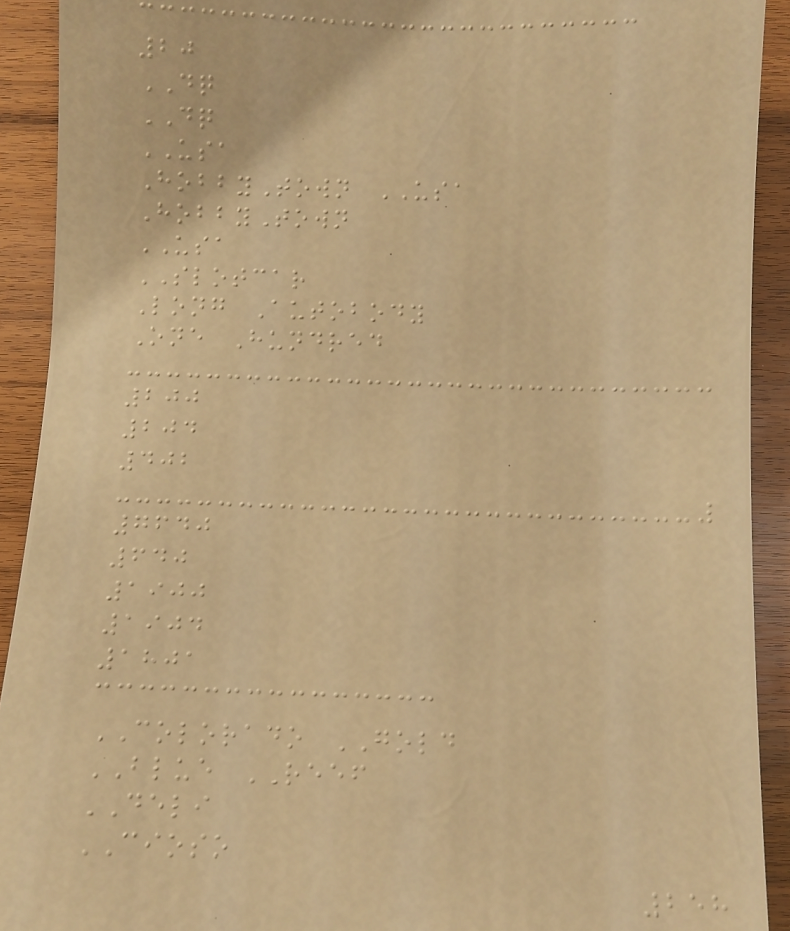20
DQ
DQ
USA
HobbyTown USA
HobbyTown
USA
SLOTCAR
Long Autobody
One Hundred
200
204
402
7640
640
1900
1904
1801
COLORADO GOLD
BLUE REEF
DELI
CIOSO
258
